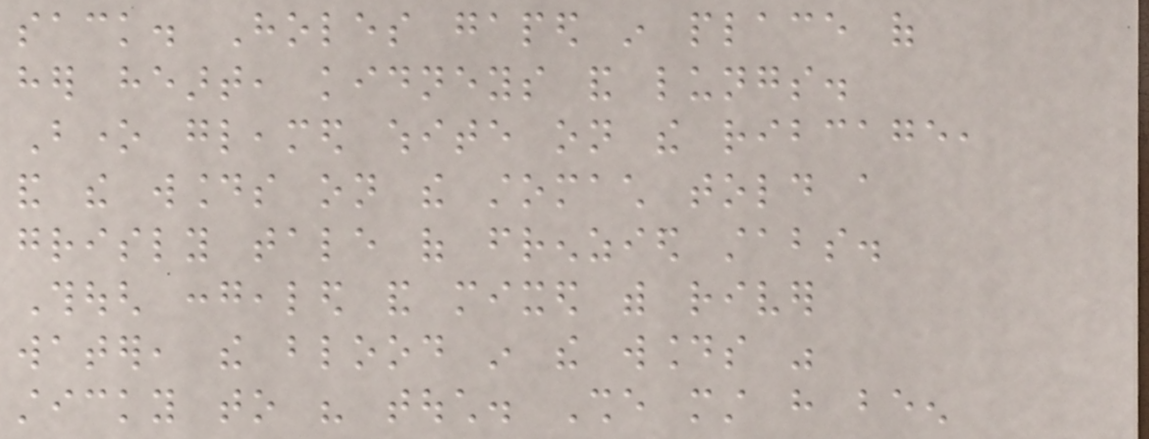sack. Holes gaped in place of
her heart, kidneys and lungs.
Bone gleamed white on the ribcage,
and the wounds on the stomach told a
grisly tale of frenzied stabs.
Though congealed and mixed with river
water, the blood in the wounds was
sticky to his touch. She must have been
